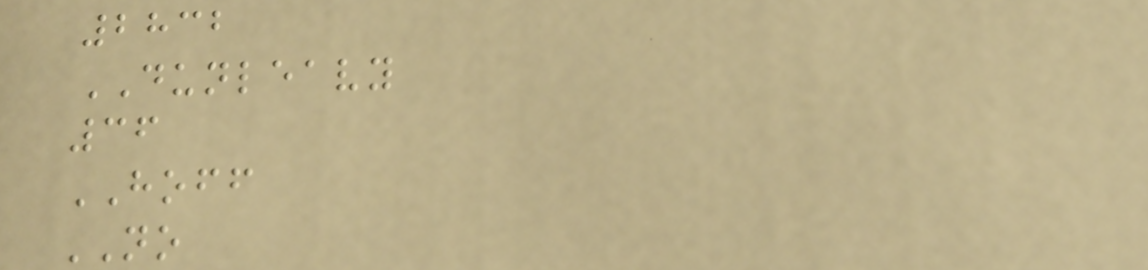2832
DUNLEAVY
36
HOFF
NO
